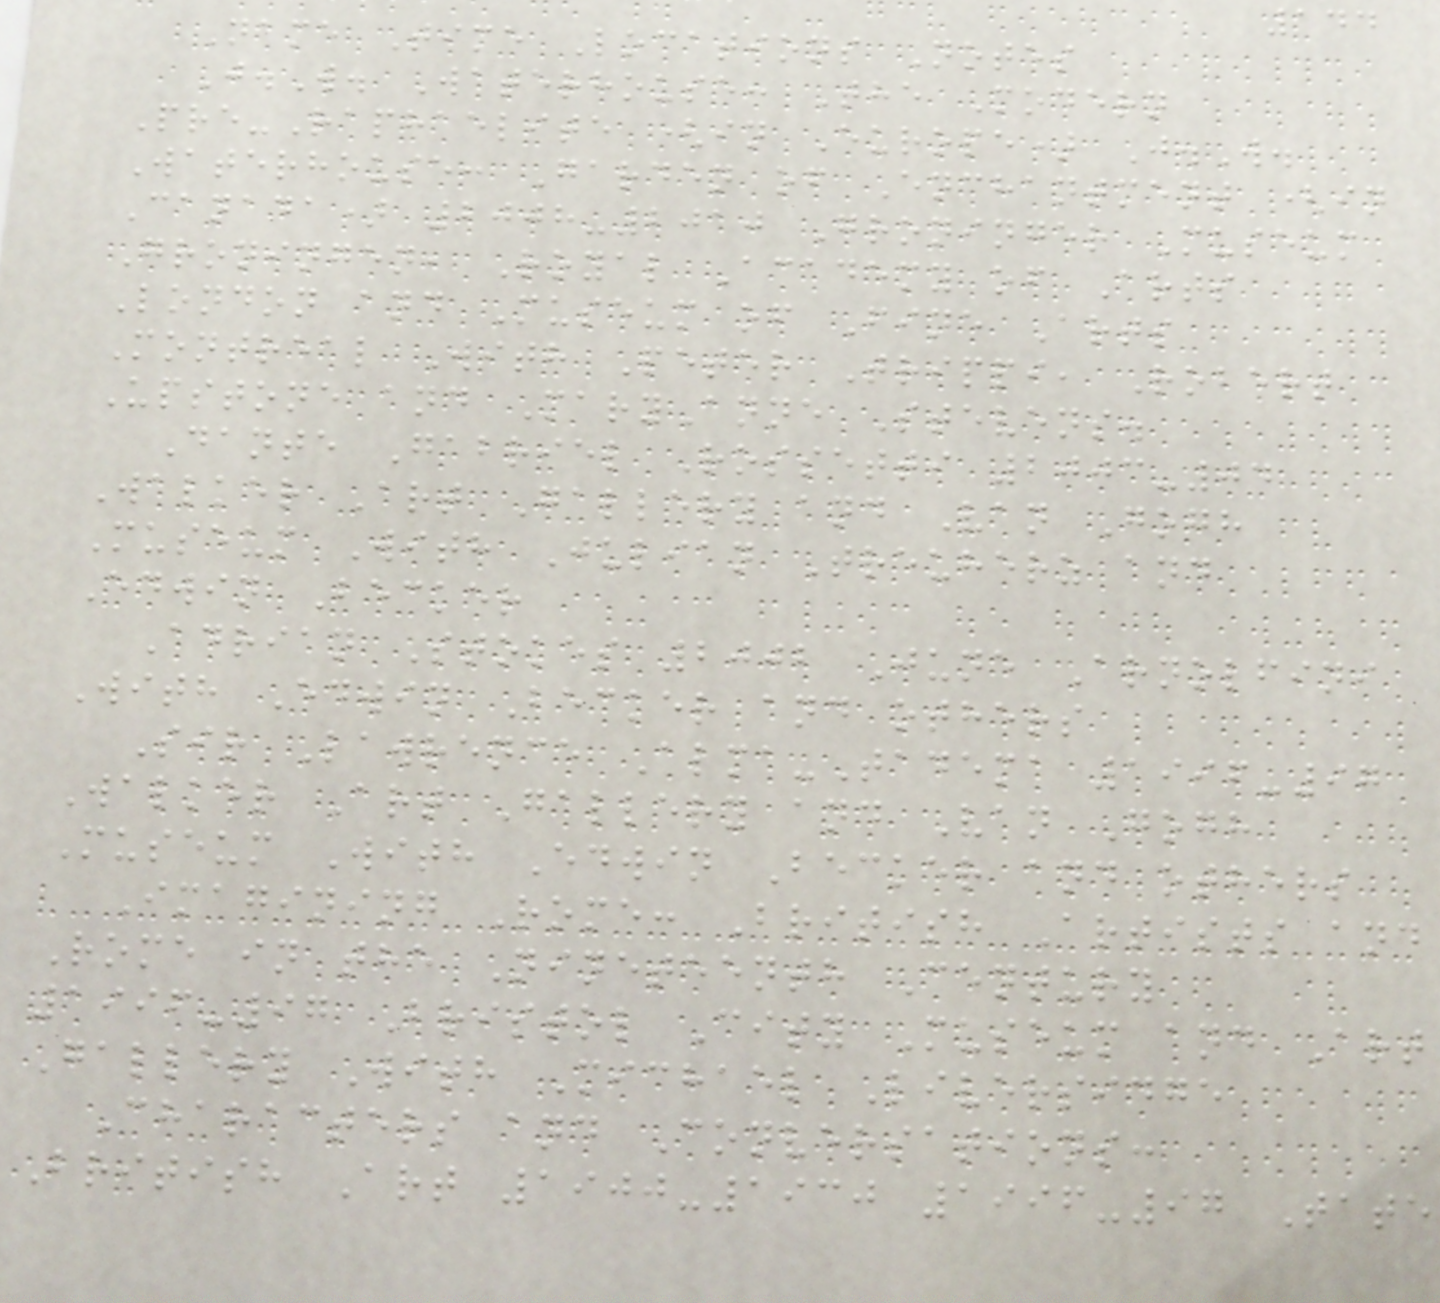144
Name Time Locations Notes
J.W. Waterhouse: The Modern
Pre-Raphaelite (in Europe) J.W.
Waterhouse: Garden of Enchantment (in
Canada) 2008-2010 Groninger Museum
Groningen, Royal Academy of Arts
London and Museum of Fine Arts
Montreal With Peter Trippi, Robert
Upstone and MaryAnne Stevens.
Dante Gabriel Rossetti 2003-04
Walker Art Gallery and Van Gogh
Museum With Julian Treuherz and
Edwin Becker
Adrian Stokes 2002 June Arnolfini
With Edwin Becker and others
Sir Lawrence Alma-Tadema 1996-97
Walker Art Gallery and Van Gogh
Museum With Edwin Becker and others
Imagining Rome: British Artists and
Rome in the Nineteenth Century
1996-97 Bristol City Museum and Art
Gallery With Michael Liversidge
Characters and Conversations:
British Art 1900-1930 1996-97 Tate
